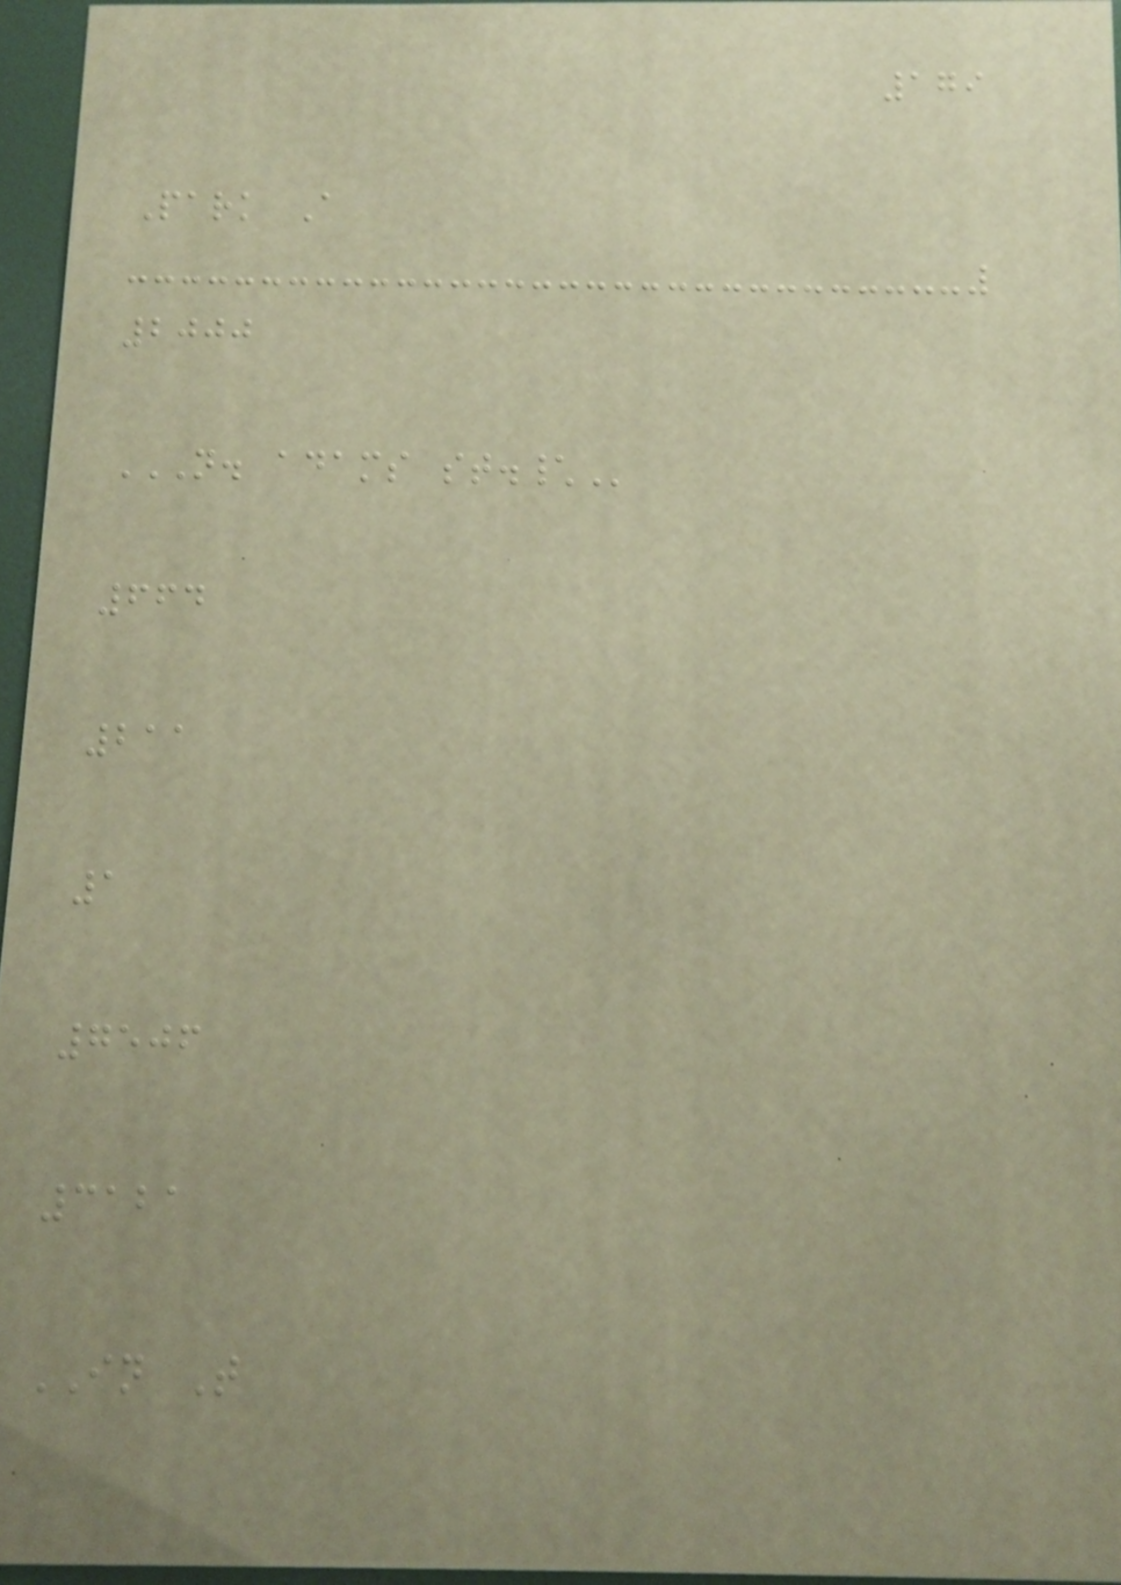179
Park A
2000
N. ADAMS ST.\
664
211
1
7506
3121
IN T
